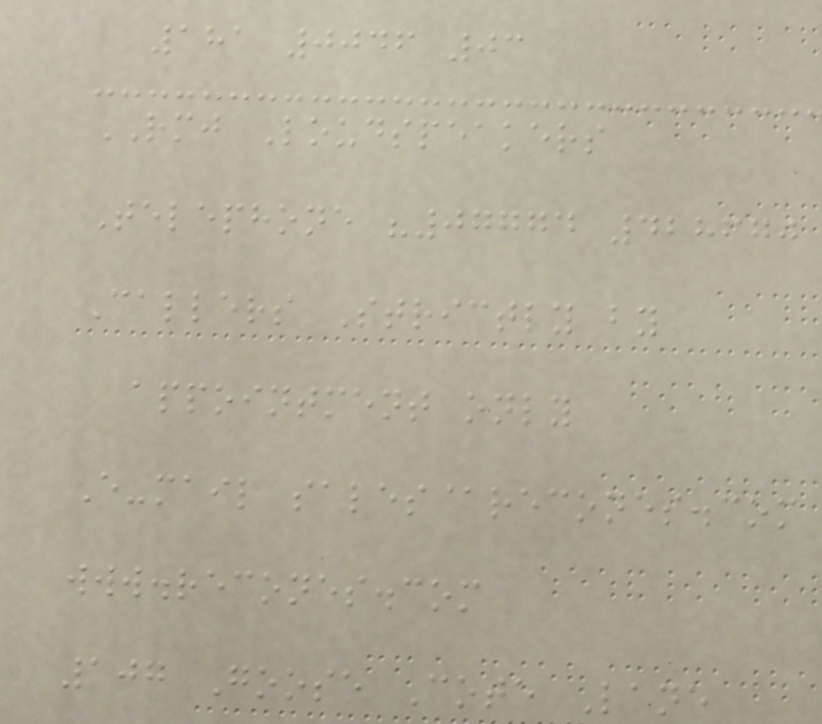181 0046 03
RMJ Loudspeakers
Telephone "07774 428670
Callers Strictly by
appointment only
E-mail sales@recones.com
www.recones.com
107 Goose Cote Lane
